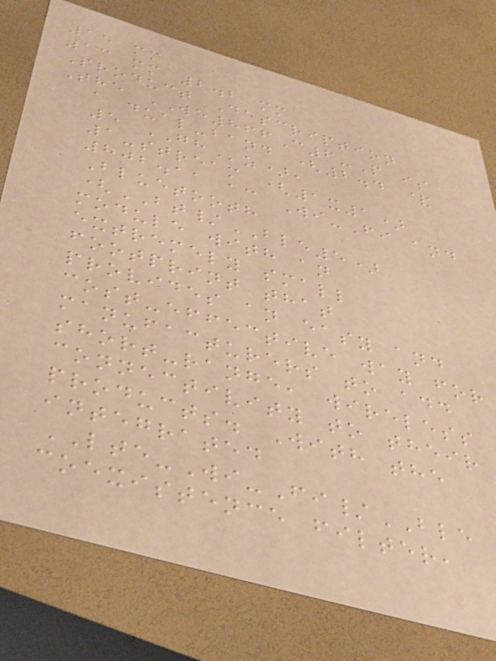15 mm
13 mm 2.2 mm
Product Description
The WE866C6-P is
a dual-band (2.4 &
5 GHz),
1-stream (1x1)
802.11 ac Wi-Fi and
Bluetooth
(BT/BLE5)
module with an
extremely small
footprint that
provides an easy and
cost-effective way for
manufacturers to add
short-range, wireless
connectivity to their
products. With the
integrated
LTE-Wi-Fi/BLE
coexistence filter,
